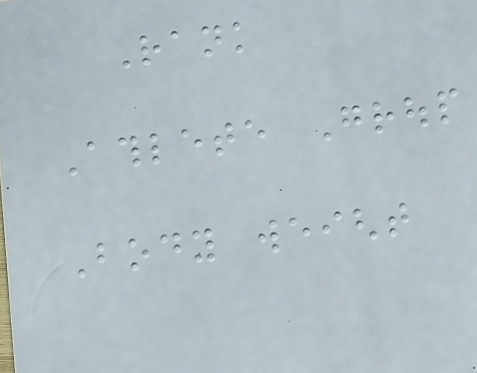Rank
Athlete Group
Body weight
